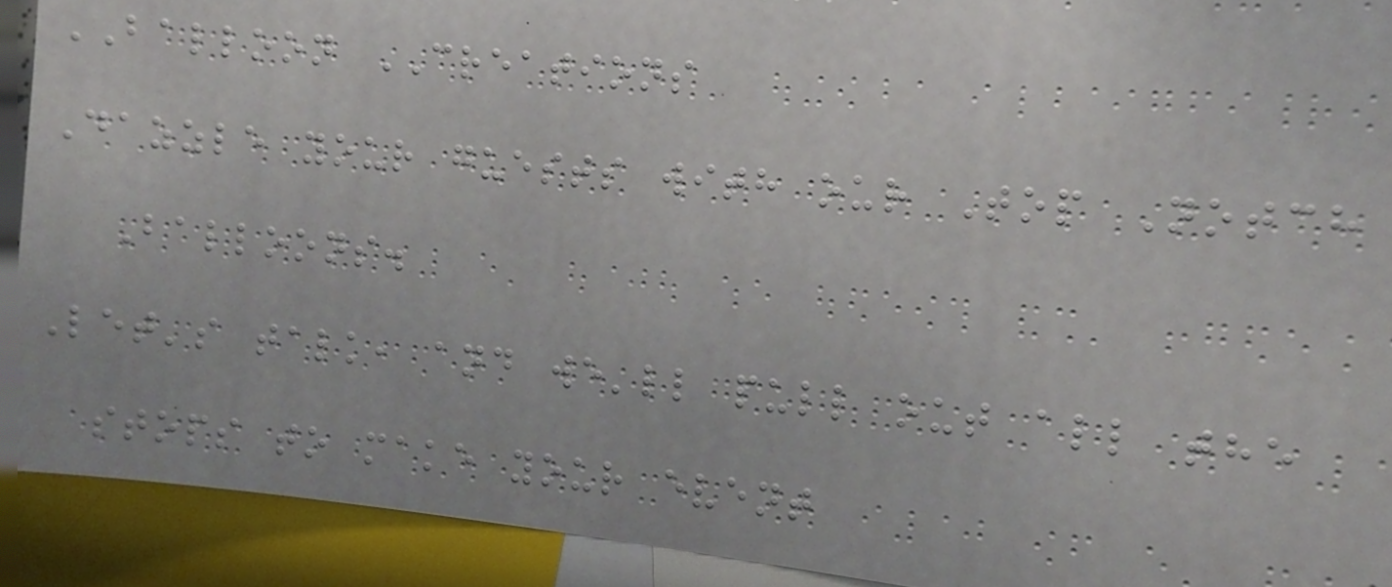BALLOON CREATIONS
Dazzle your guests with our Top Notch
Balloons.
Let's talk, and we'll pull out all the
stops to make your event
